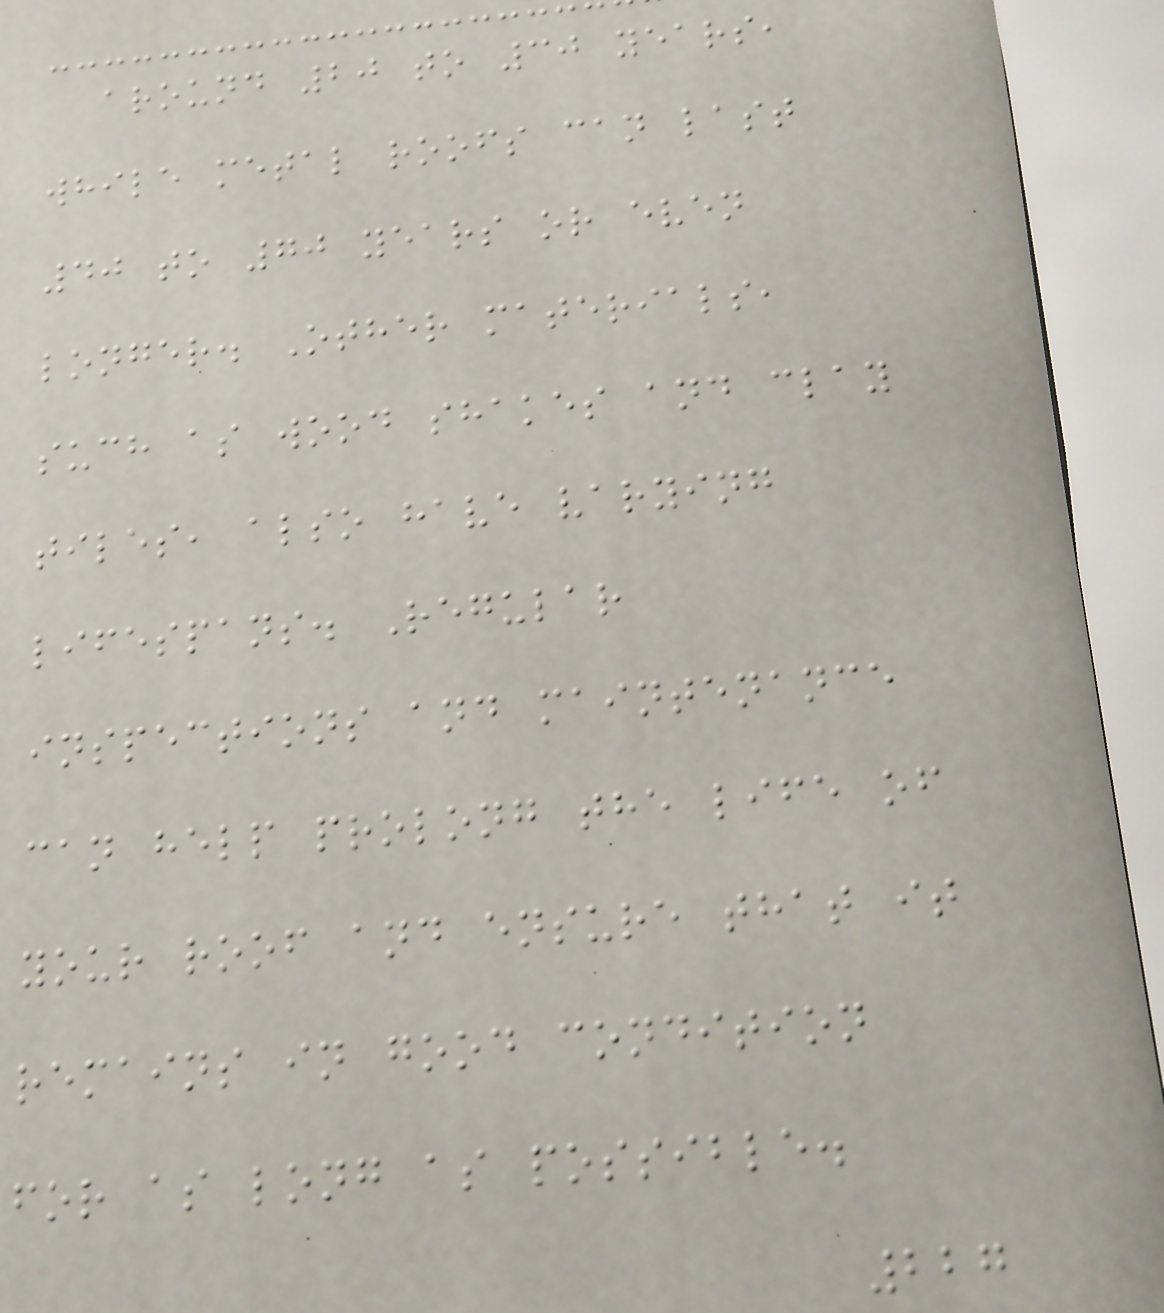around 20 to 30 years,
while metal roofs can last
40 to 70 years or even
longer. Other materials,
such as wood shakes and clay
tiles, also have varying
lifespans. Regular
inspections and maintenance
can help prolong the life of
your roof and ensure that it
remains in good condition
for as long as possible.
227
